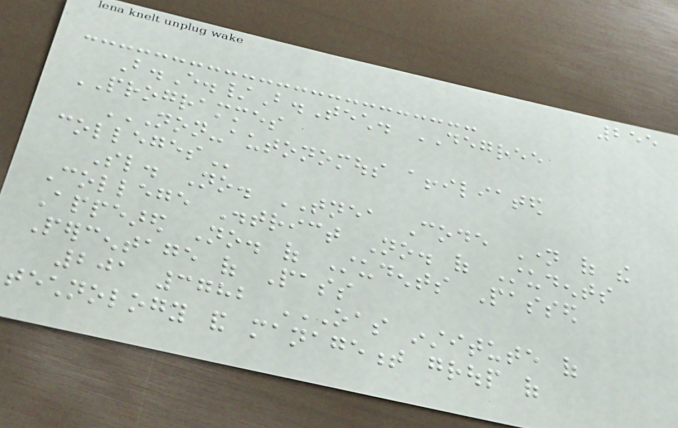255
B.E./B.Tech. DEGREE
PROGRAMMES
NON-AUTONOMOUS AFFILIATED
COLLEGES
Sl. No. TNEA Code Name of the
College District No. of Students
Appeared No. of Students Passed
Percentage of Pass
201 3782 OAS INSTITUTE OF
TECHNOLOGY AND MANAGEMENT GROUP OF
